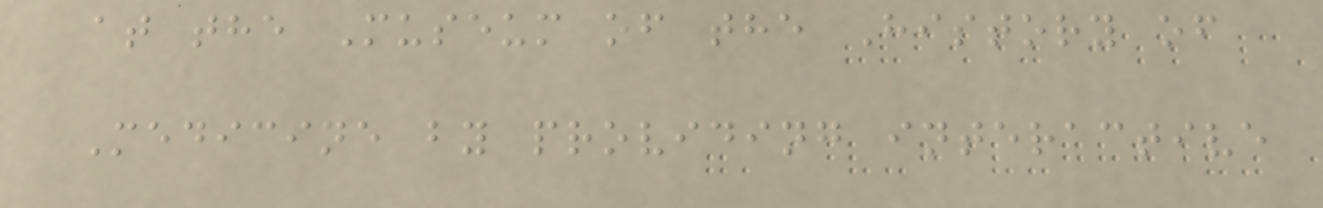at the Museum of the History of
Medicine by providing interactive
